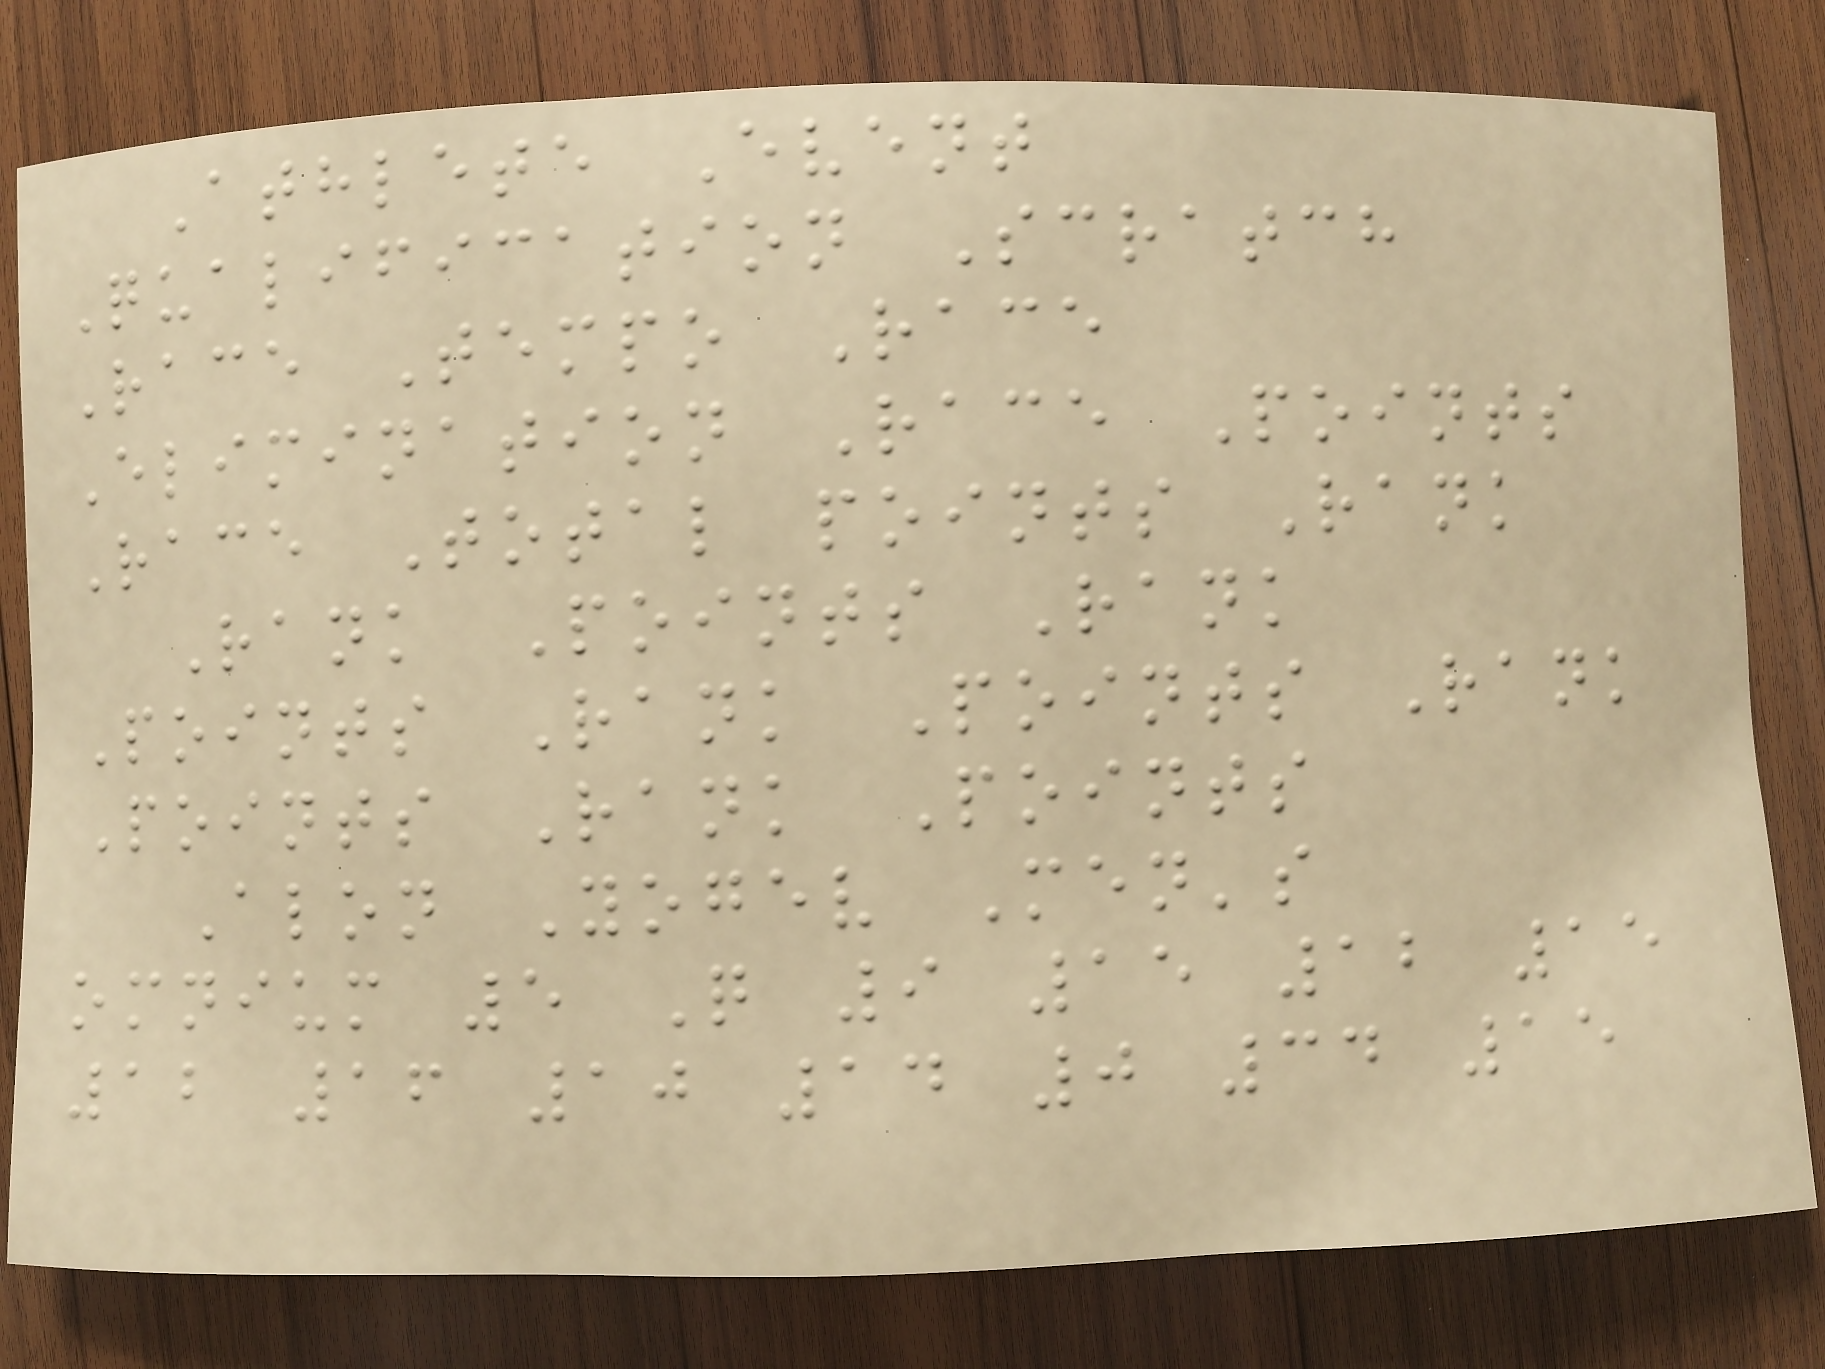Athlete Event
Qualification Scratch
Race Tempo Race
Elimination Race Points
Race Total points Rank
Rank Points Rank
Points Rank Points Rank
Points Rank Points
Alon Yogev Men's
omnium 5 Q 9 15 12 15
12 16 10 14 0 34 15
